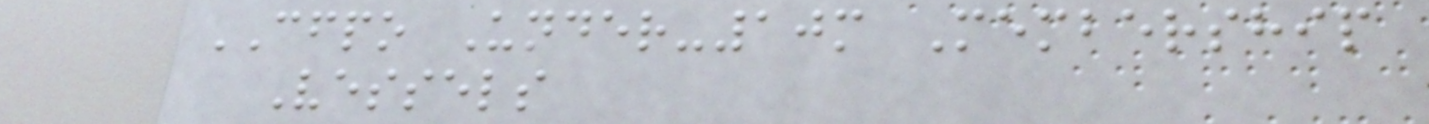CFPO Under-10m Membership
Vessels
